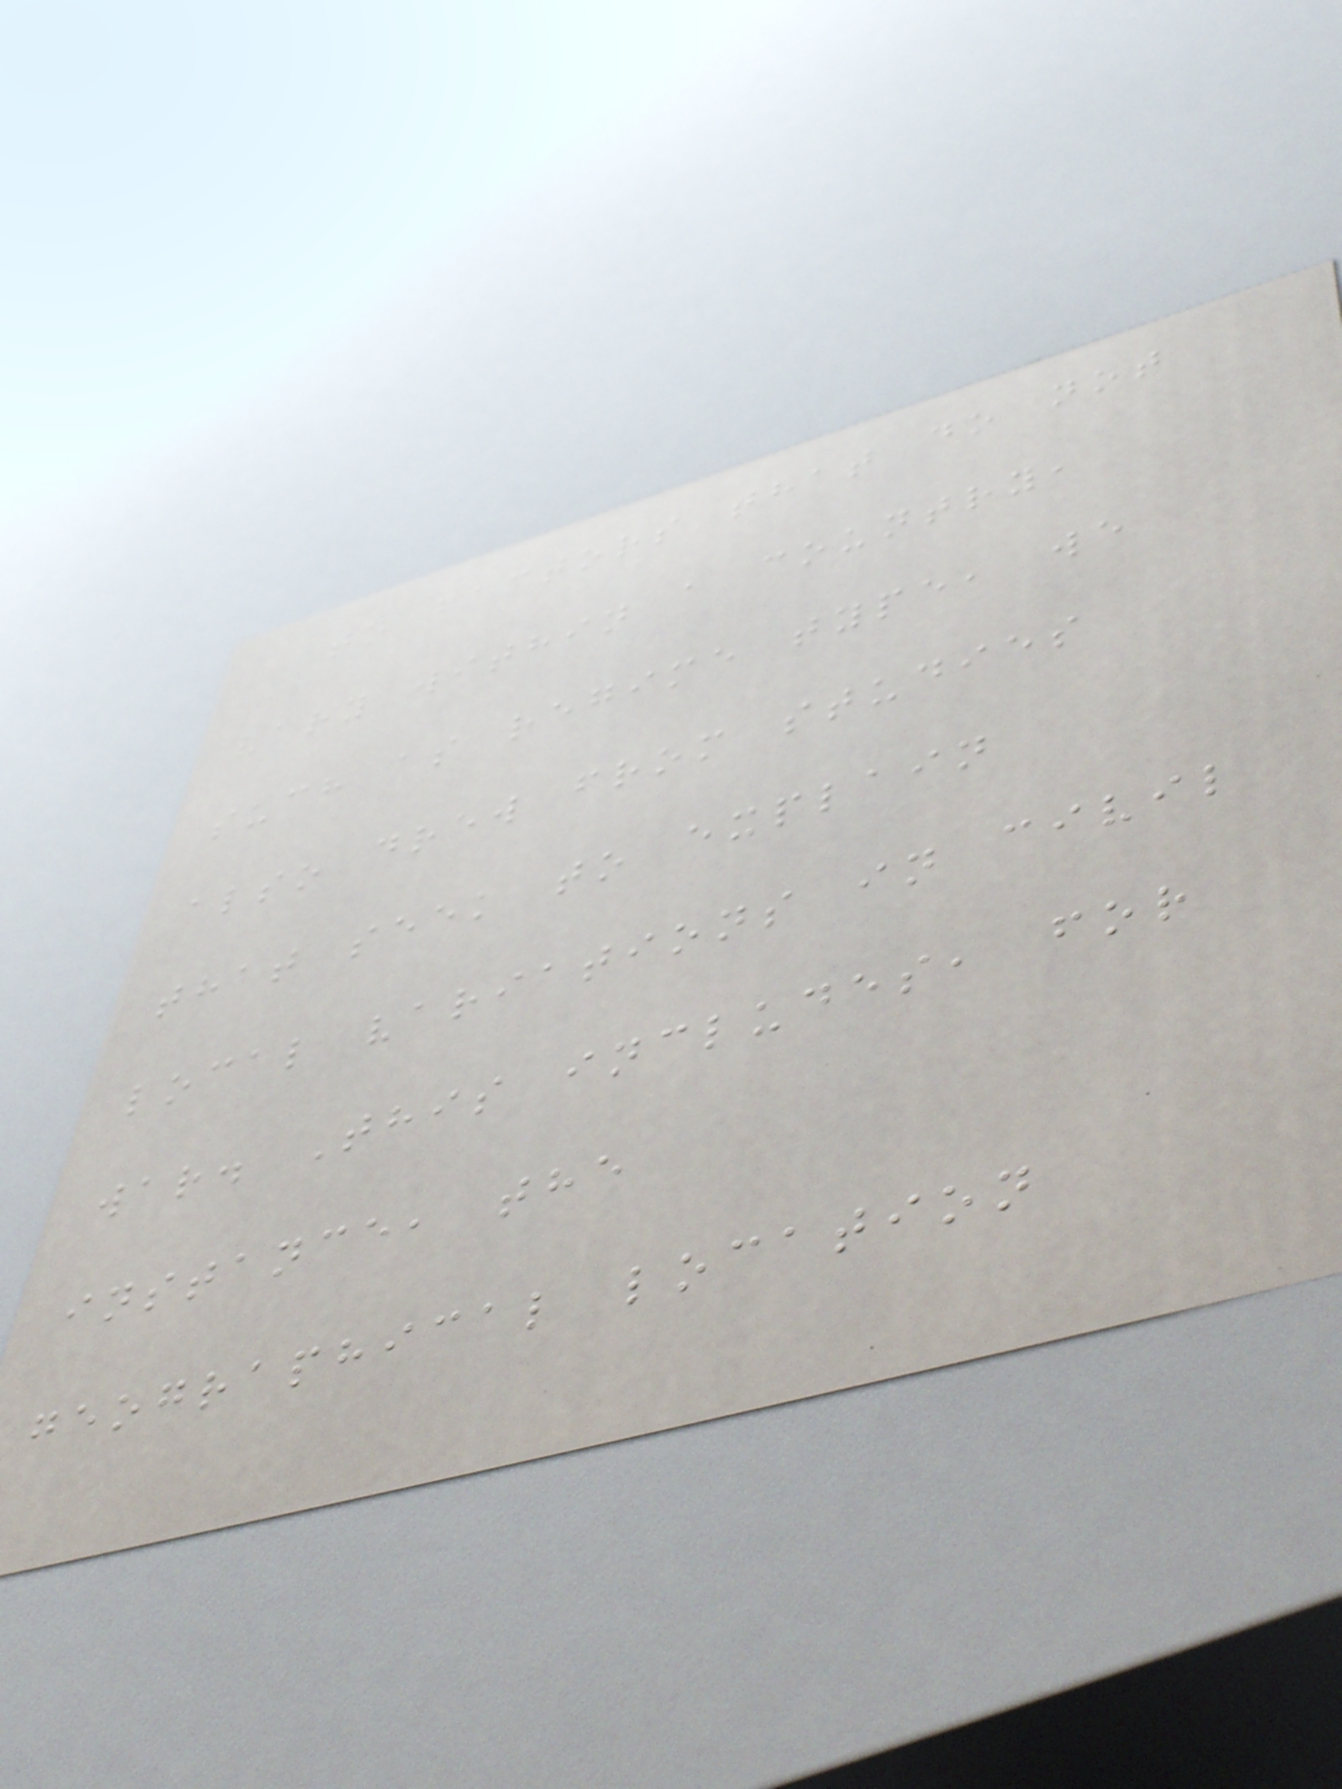to factors that do not
vary within a country,
such as regime type, we
also drew from studies
that seek to explain
local variations in civil
war. This includes, for
instance, the
geographical location
